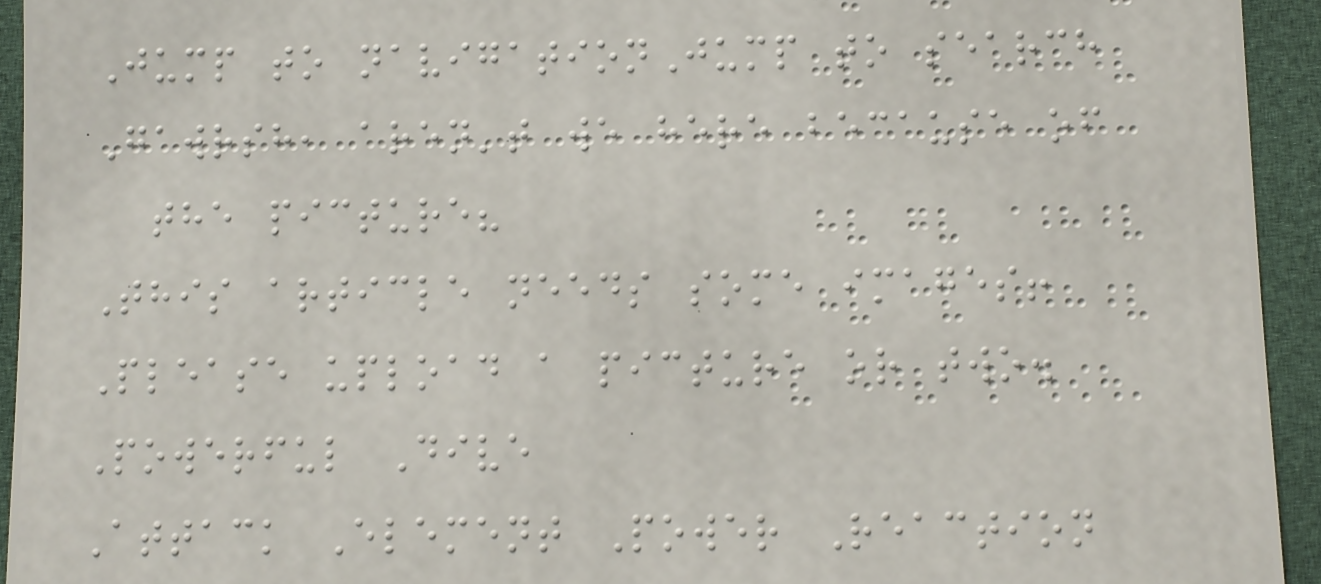Jump to navigationJump to search
Gawrsh, aren't we here because of
the picture?
This article needs some images!
Please upload a picture or two.
Powerful Dive
Attack Element Power Reaction
